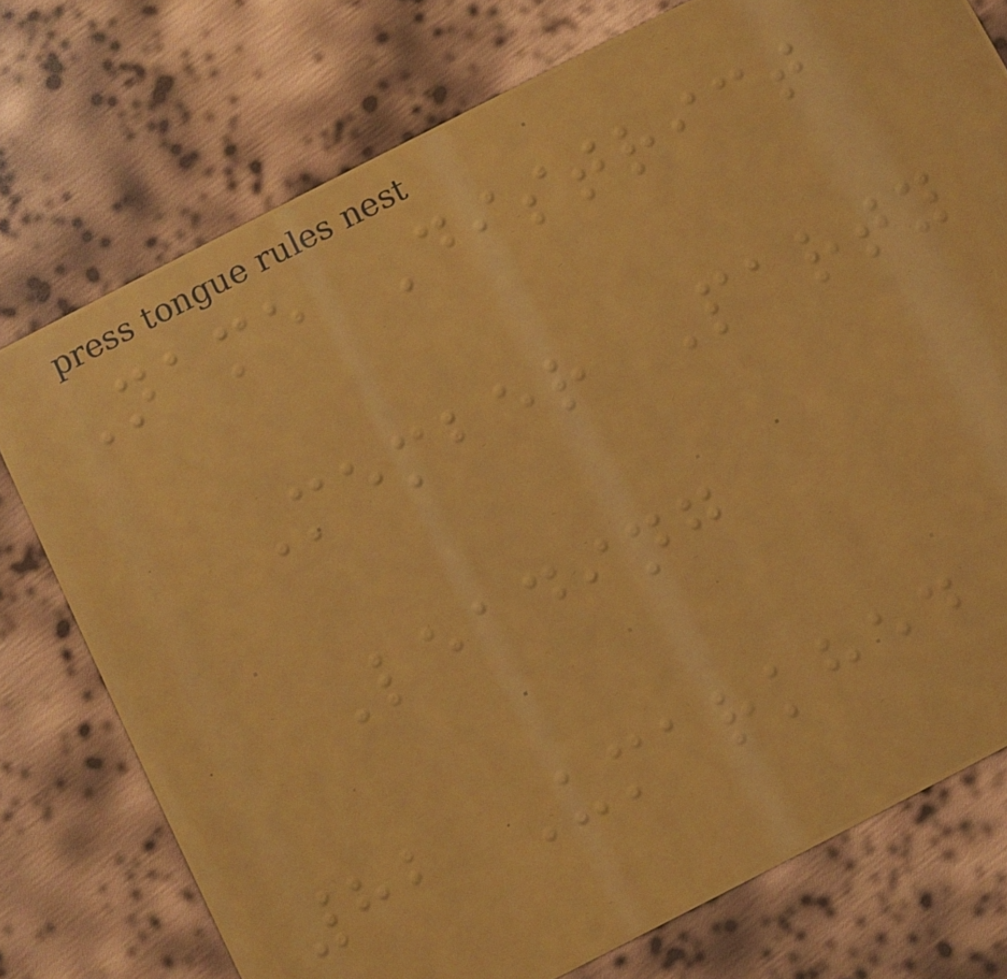Name District
Member Party
Leading
82 Umarkhed
